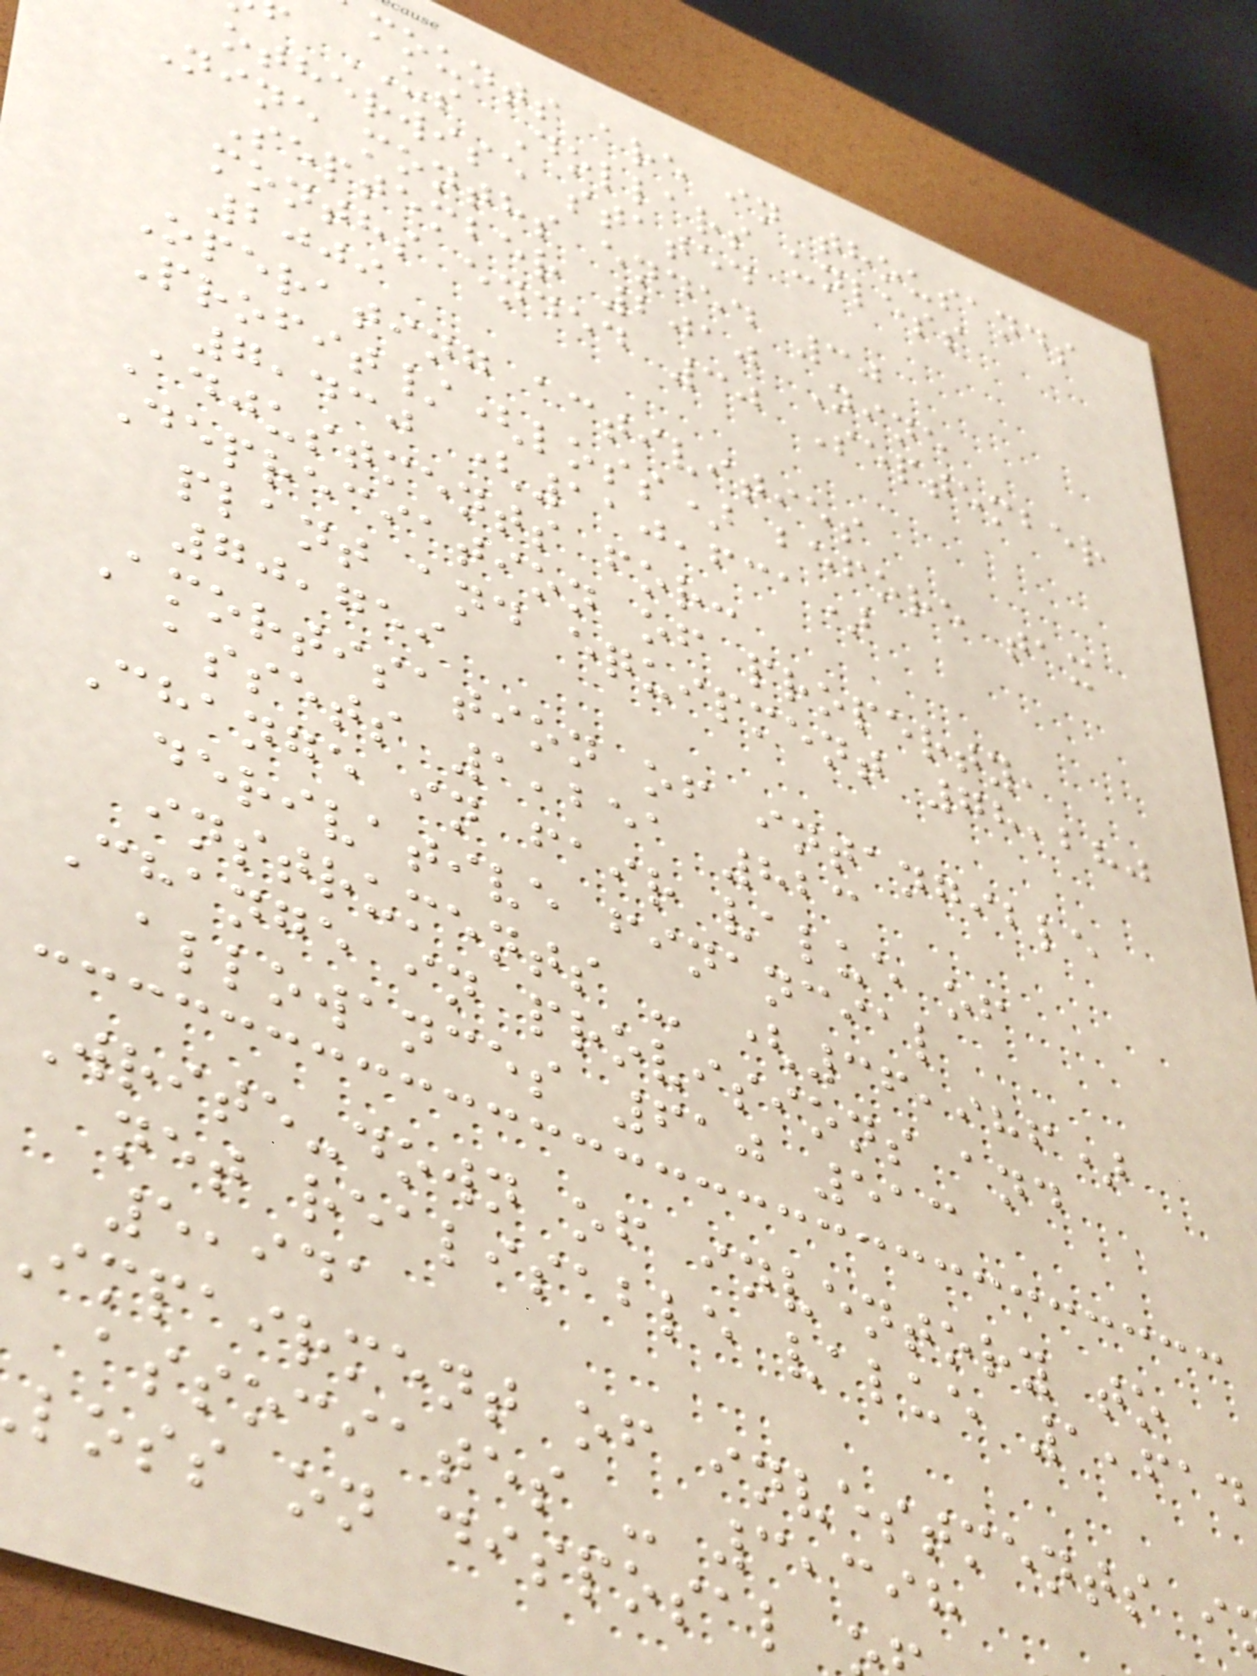mounts are in thousands
US Dollars unless
otherwise stated
Nine months ended 30
September 2010 Nine
months ended 30 September
2009
Operating activities
Profit/(loss) before tax
7,430 (110,631)
Adjustments for:
Depreciation of property,
plant and equipment 78,280
70,759
Amortisation of intangible
assets 1,251 823
Change in fair value of
derivative financial
instruments - (36,986)
Change in provisions and
allowances 610 513
Write-down of inventory to
net realisable value 1,614
5,941
impairment of investments i
associates - 3,398
loss on disposal
